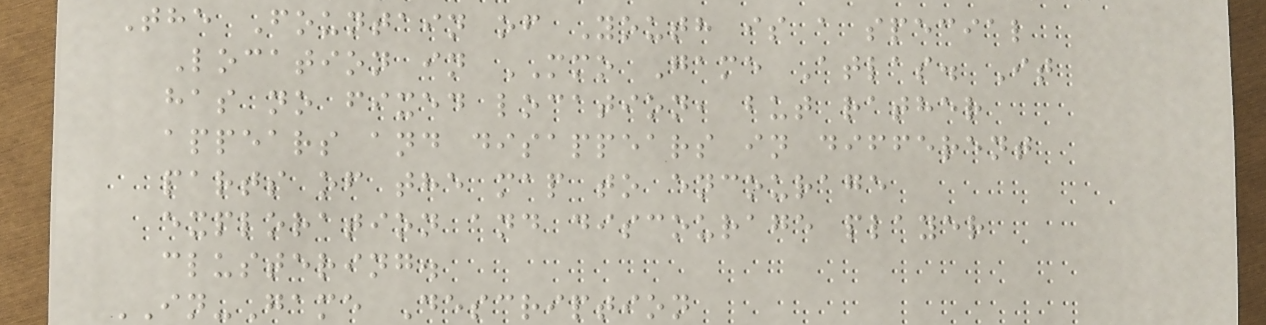The Fountain of Youth is a special
Location in MMO Game Atlas. It
has no fixed location, but rather
appears and disappears in different
parts of the map to encourage
exploration and discourage player
clustering.
IN-Game Description
